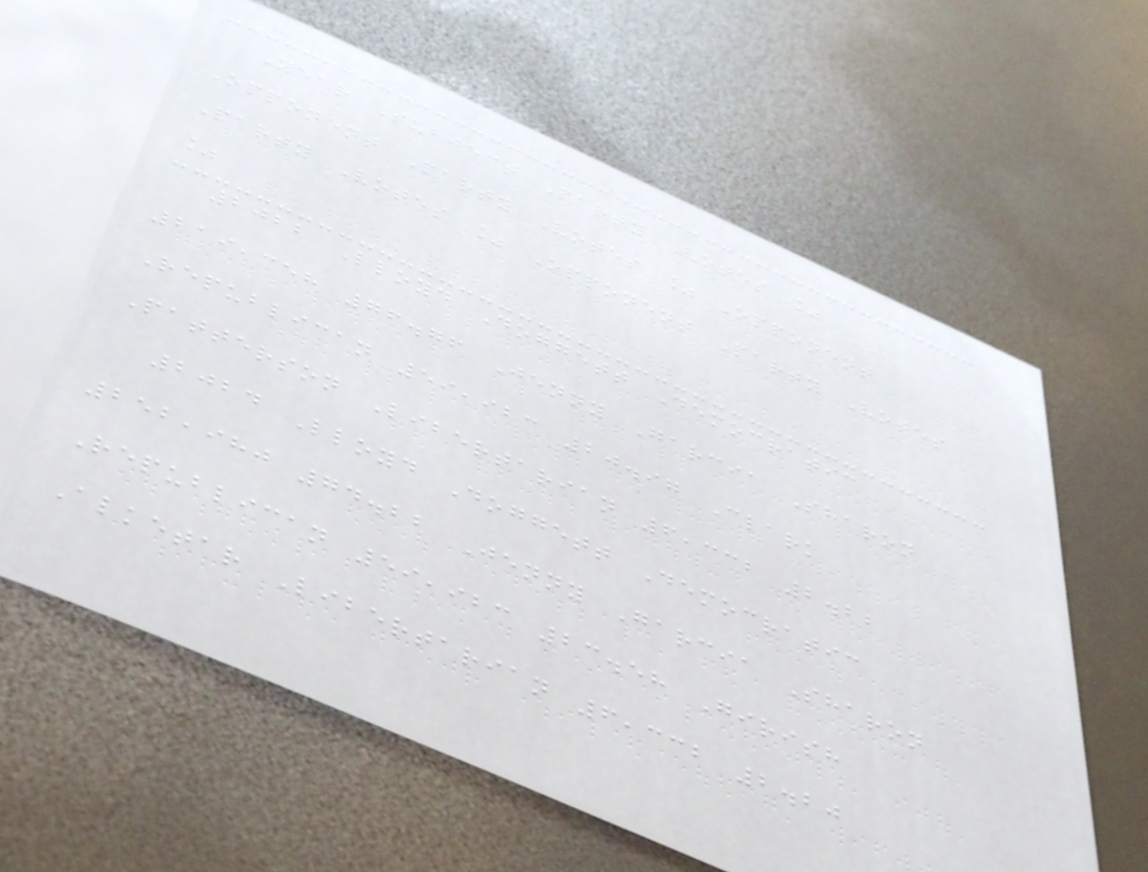Year Subject Party Votes %
Opponent Party Votes % Opponent
Party Votes % Opponent Party Votes
%
2022 Lloyd Doggett Democratic
219,358 76.76 Jenny Garcia Sharon
Republican 59,923 20.97 Clark
Patterson Libertarian 6,332 2.22
2024 Lloyd Doggett Democratic
252,980 74.22 Jenny Garcia Sharon
Republican 59,923 23.58 Girish
Alketar Libertarian 6,332 2.20
